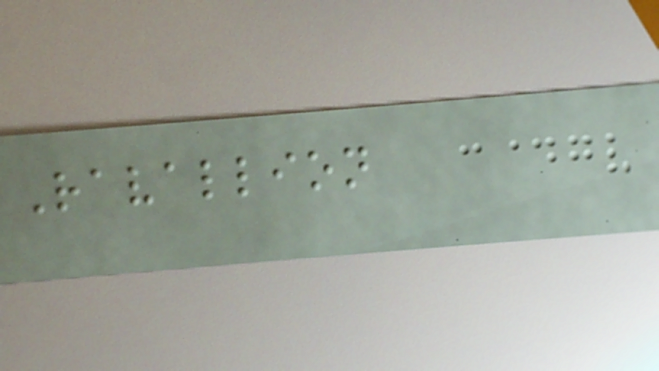Ravallion
